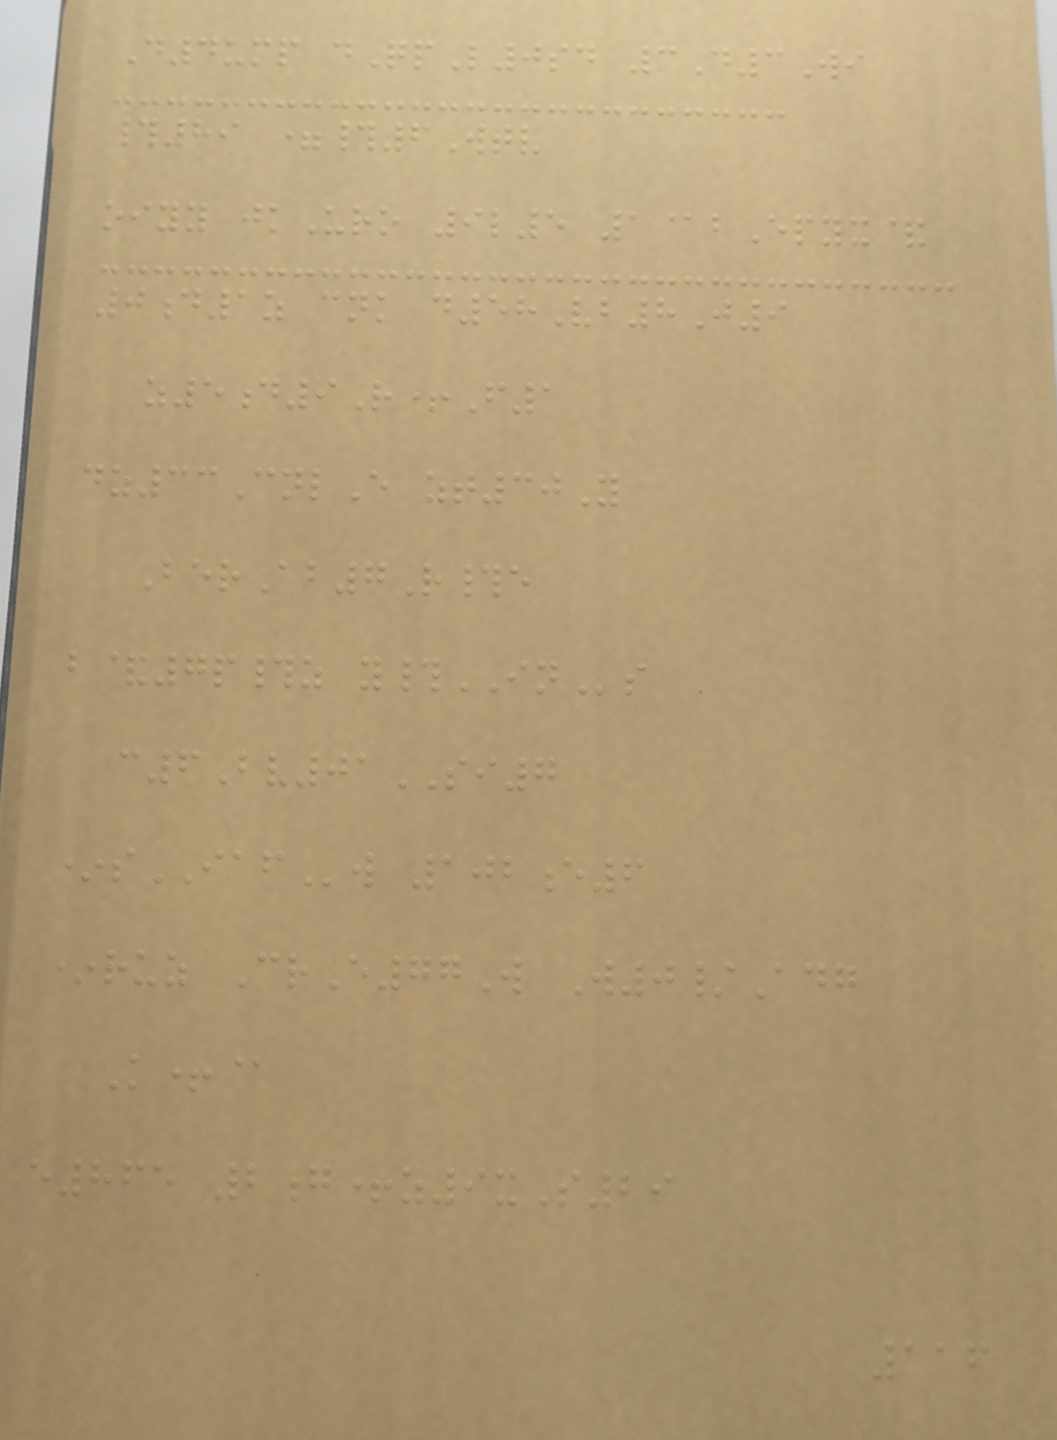D4ump dQpL0sd 3D3Wi
#89 =#6Wtv
oiyy jkUro 9l5 1@bEpyx&
0d1z cnk d58Vb8J9
z5d9R+F1
dz33CnlE zt30Y
BerAb7R#e
b&7p#z y#INs
c6Bv01SI7
*sIAFw 102e6
*ruz CrE77W W0/Adg
K+@
e865 2g+z9xS29
116
